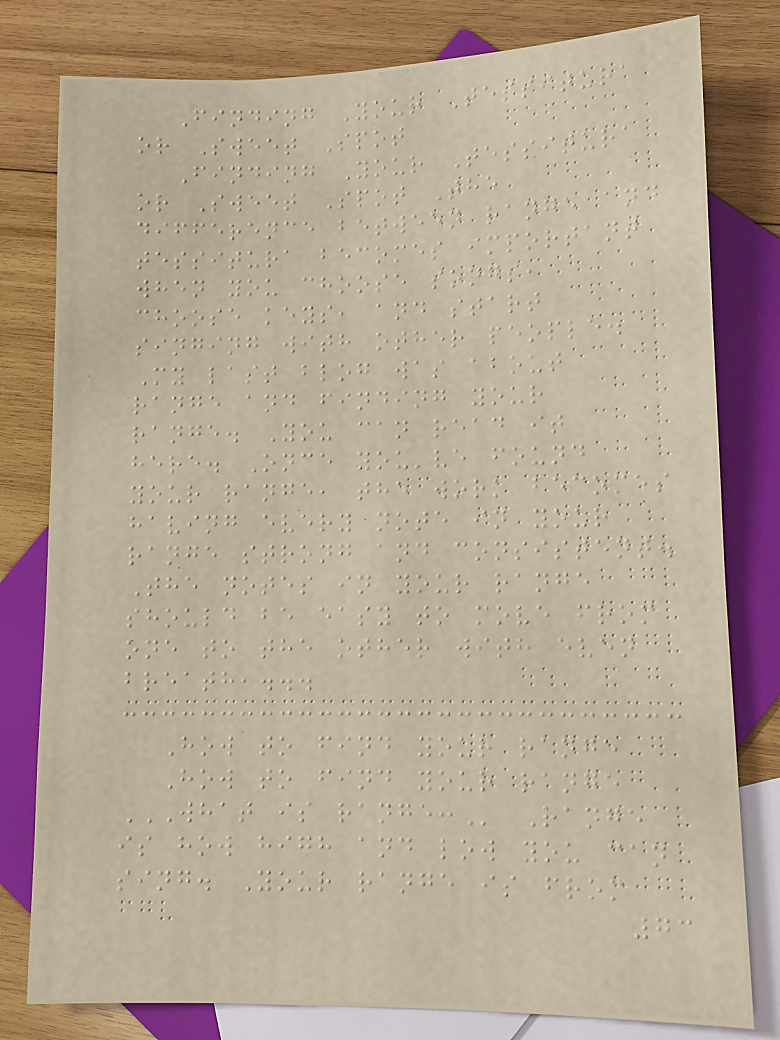Finding Your Tessitura
or Sweet Spot
Finding Your Tessitura
or Sweet Spot The
difference between range and
tessitura becomes important
when you choose songs,
choose keys, and start
singing with other people.
My last blog was about
range and finding your
range. You can read it
here. Once you've found
your range, the work becomes
having every note in your
range strong and consistent.
The notes in your range
should be easy to move from
one to the other with even
breath,...
How to find your range
How to find your range
WHAT IS RANGE: Range
is how high and low you can
sing. Your range is from
73
